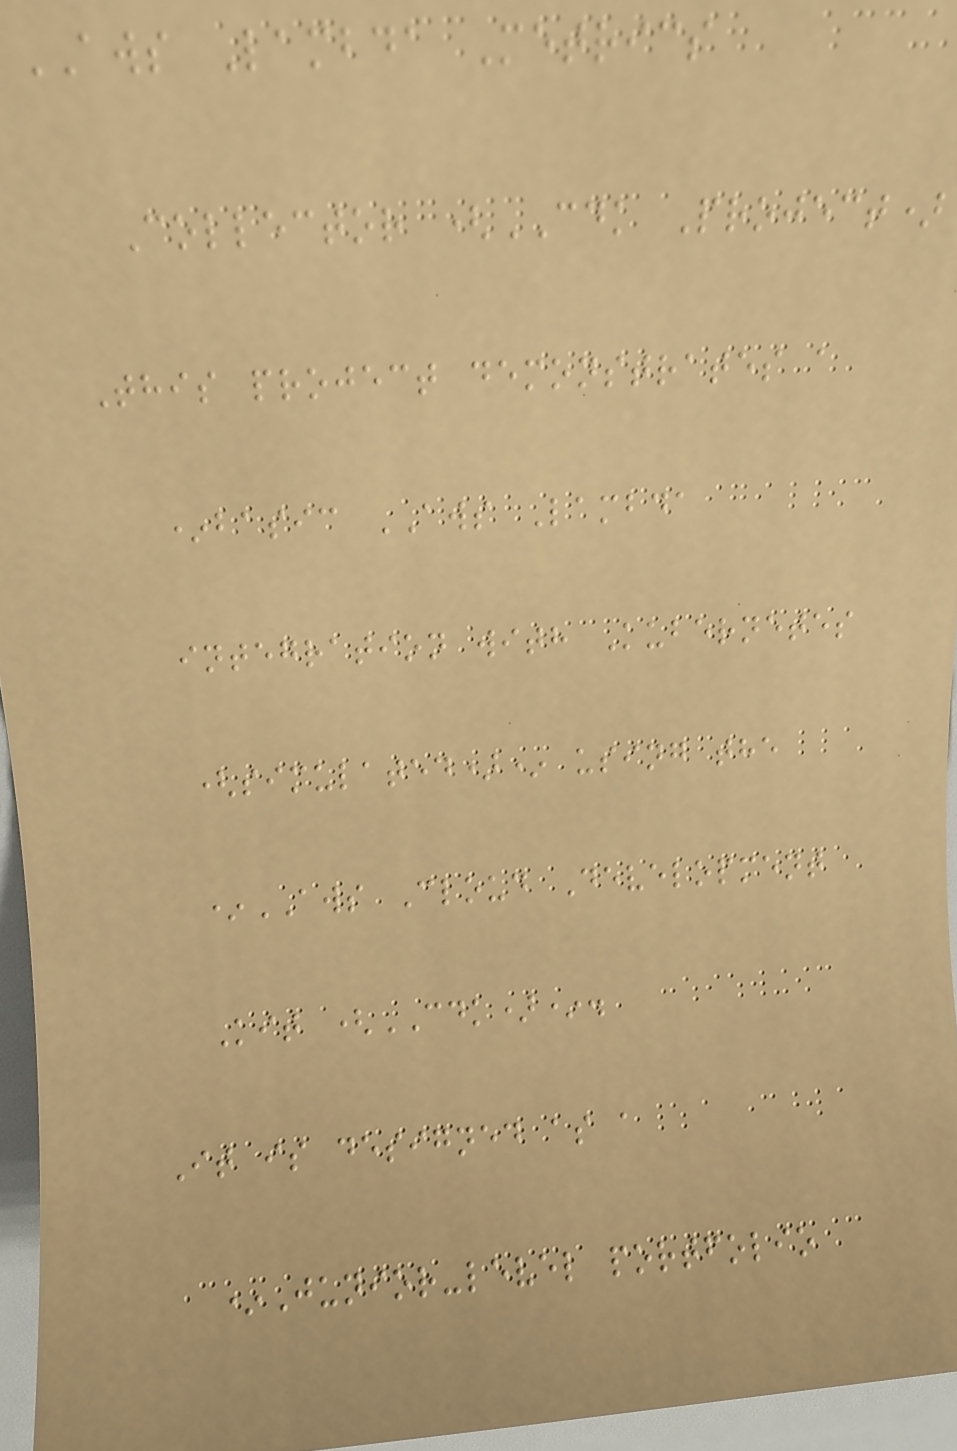AWS Lambda Metrics
Collector (CDK Project)
This project demonstrates a
*basic AWS Lambda
integration with Kubernetes
(simulated)* using the
*AWS Cloud Development
Kit (CDK)*.
It is designed as a
*Junior-level portfolio
